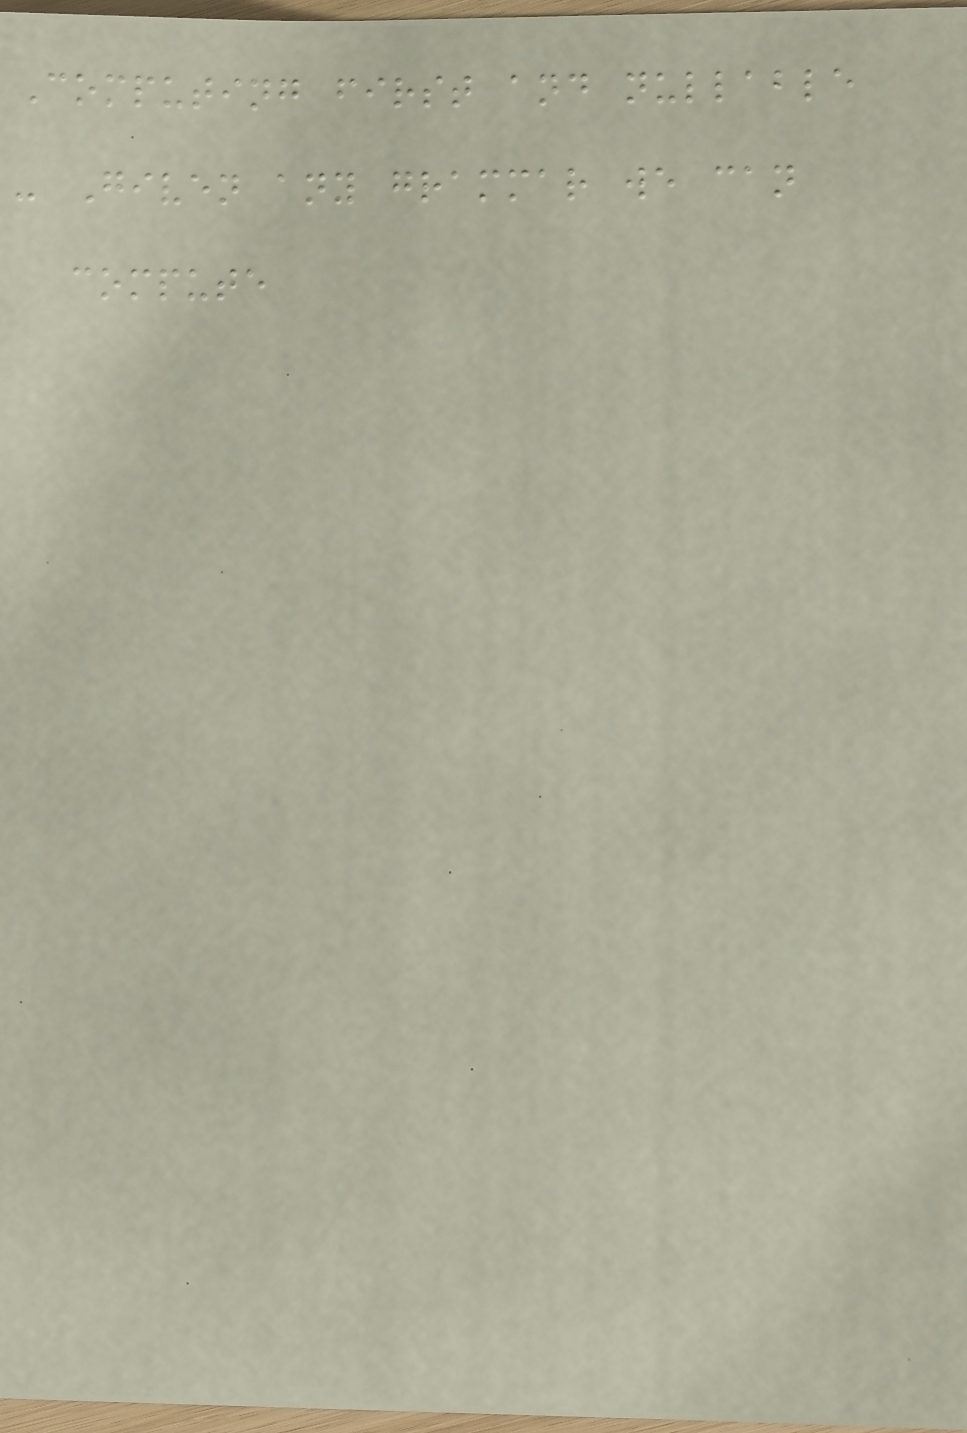Computing first and nullable
- Given any grammar we can
compute
